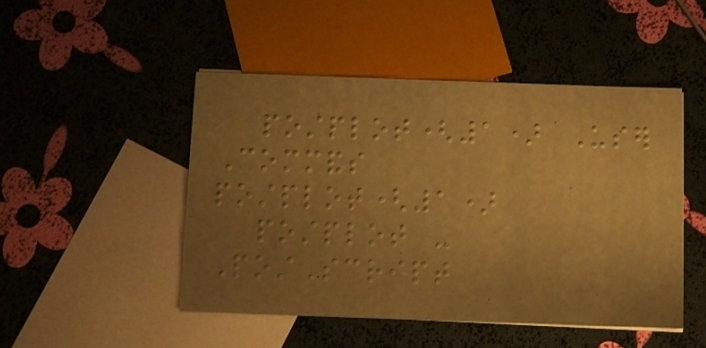postplot(1) User
Commands
postplot(1)
postplot -
PostScript
